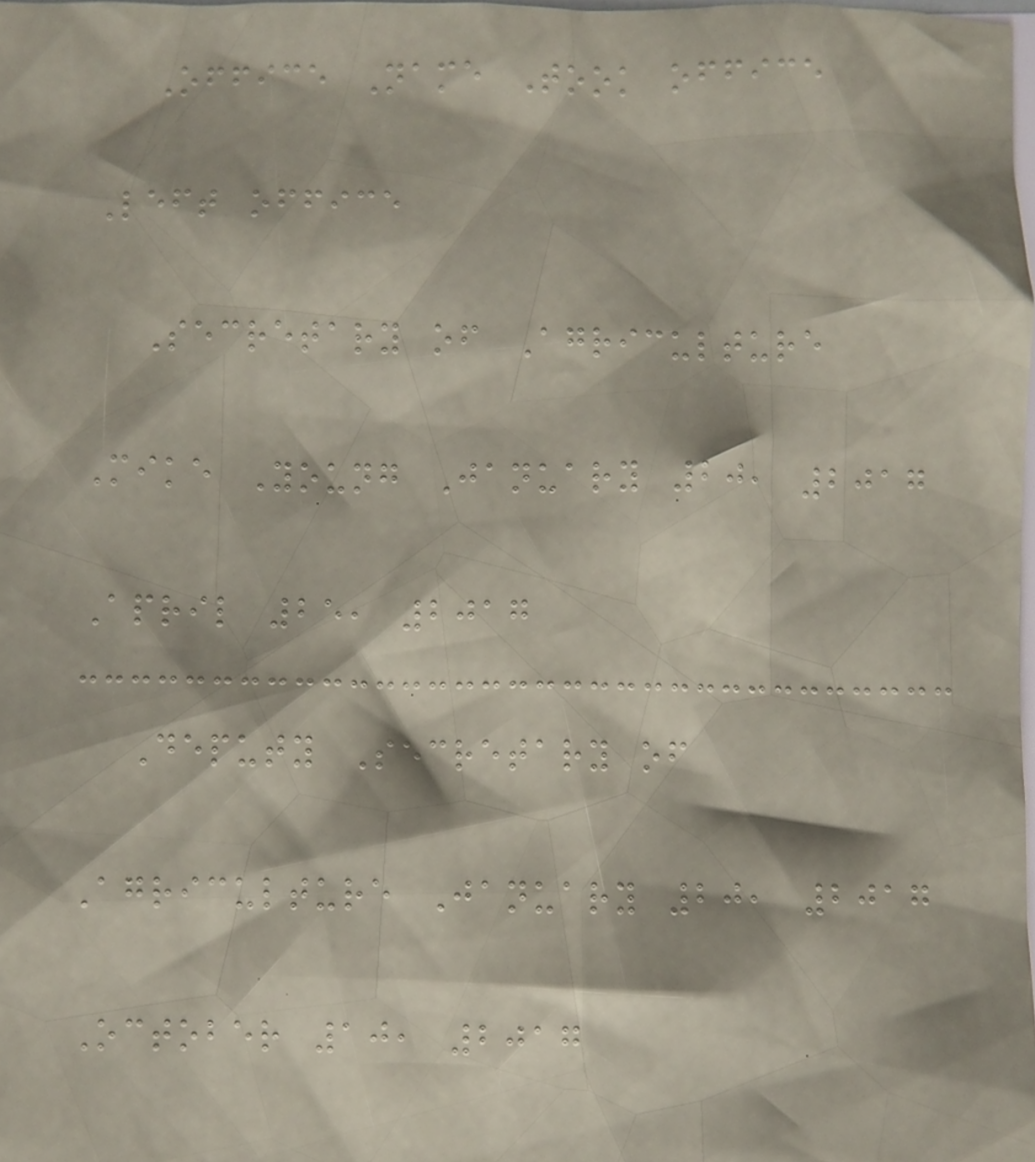Office Name Took office
Left office
Secretary of Agriculture
Mike Young January 20, 2017
April 25, 2017
Deputy Secretary of
Agriculture January 20, 2017
October 10, 2017
